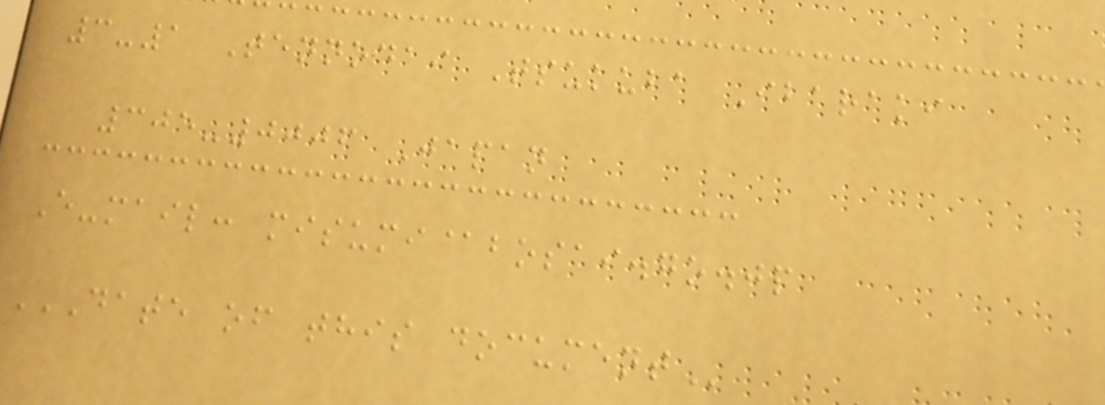3-1 Tennodai Tsukuba Ibaraki
305-0006 Japan
E-mail: misumi@bosai.go.jp
DATE OF THIS DOCUMENT
